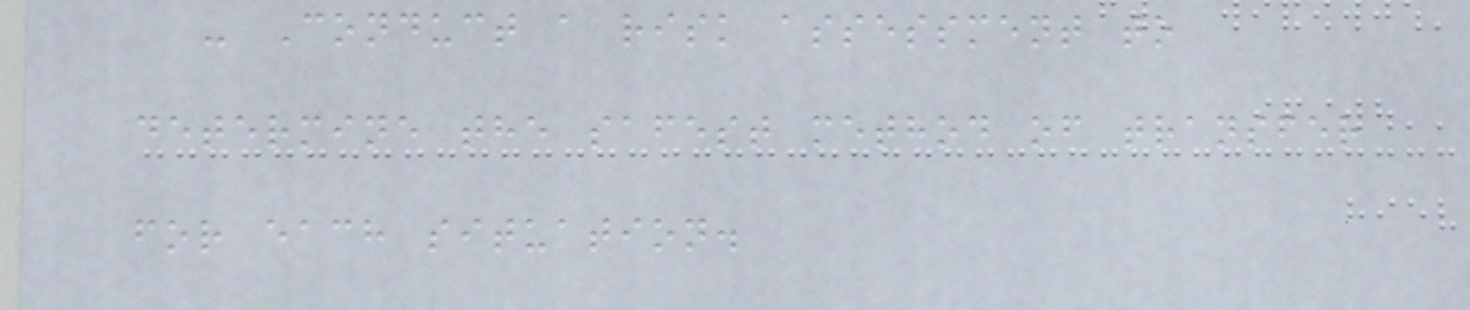- Conduct a risk assessment to
determine the safest method of transfer
for each situation.
